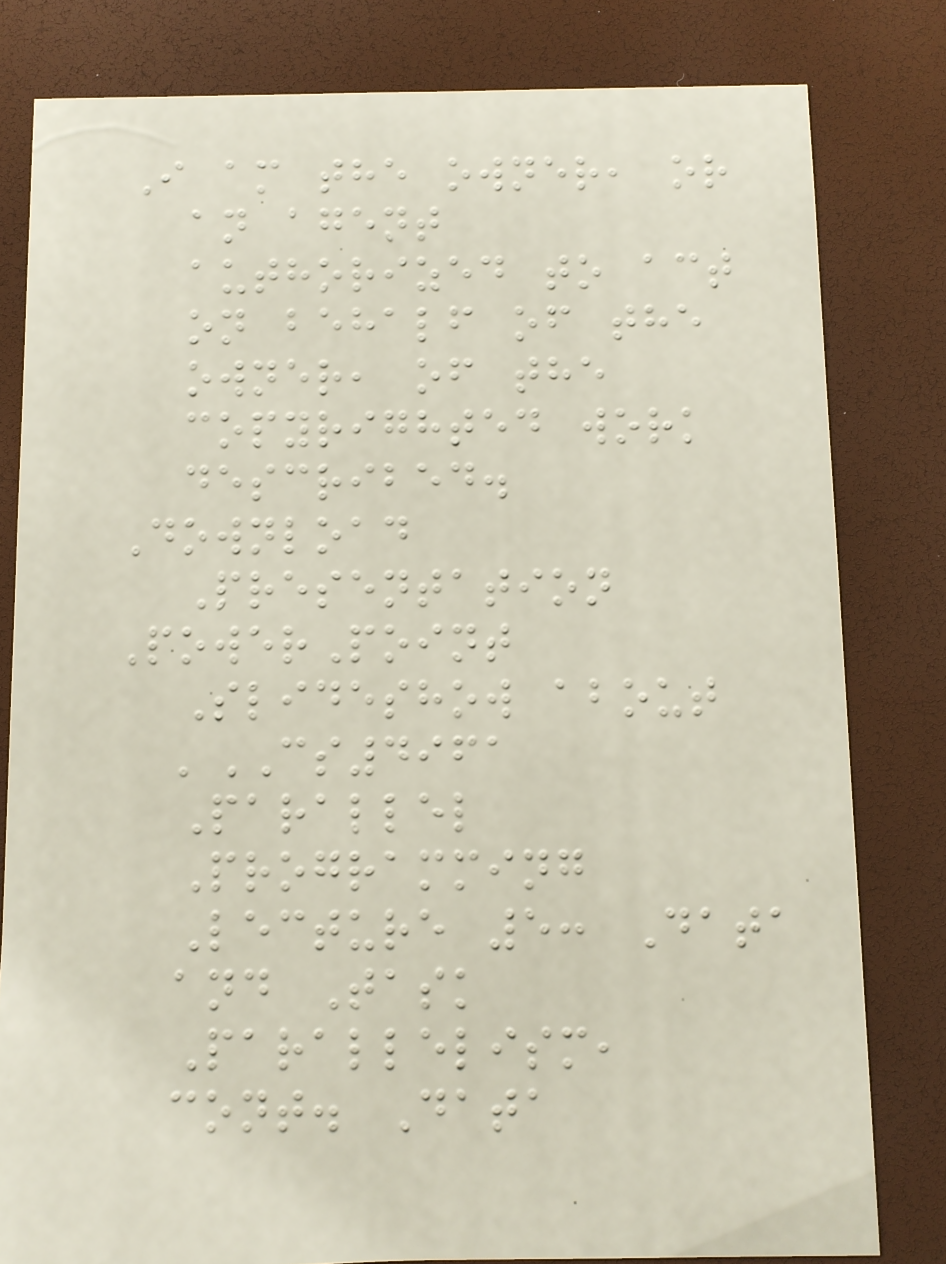I am the owner, or
an agent
authorized to act
on behalf of the
owner, of the
copyrighted work
described.
Download
Presentation
PowerPoint
Slideshow about
'CS4961
Parallel
Programming
Lecture 5: Data
and Task
Parallelism,
cont. Data
